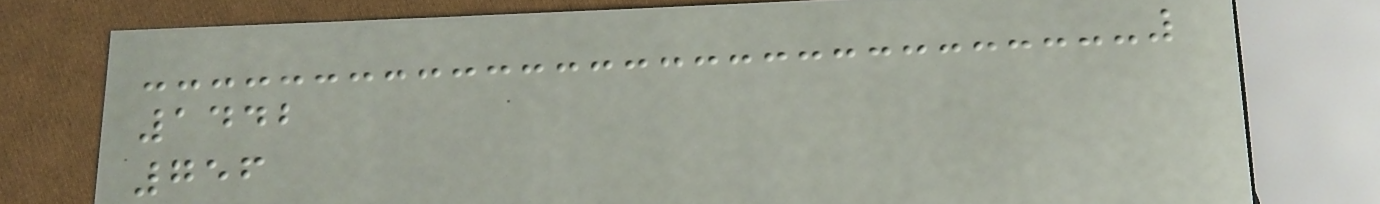1442
756
